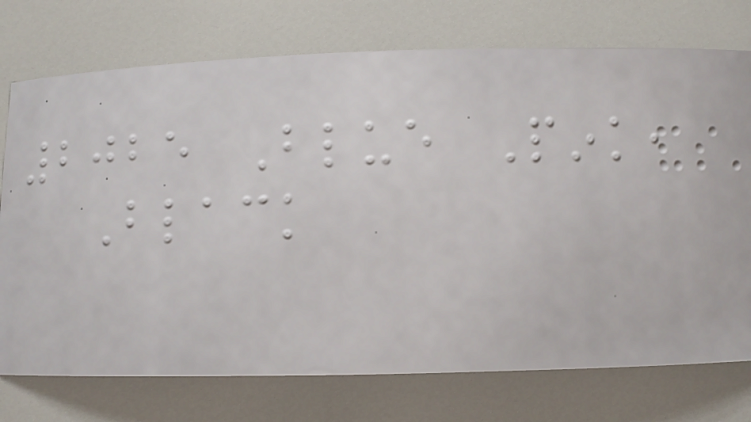2025 Blue Pink,
Black
